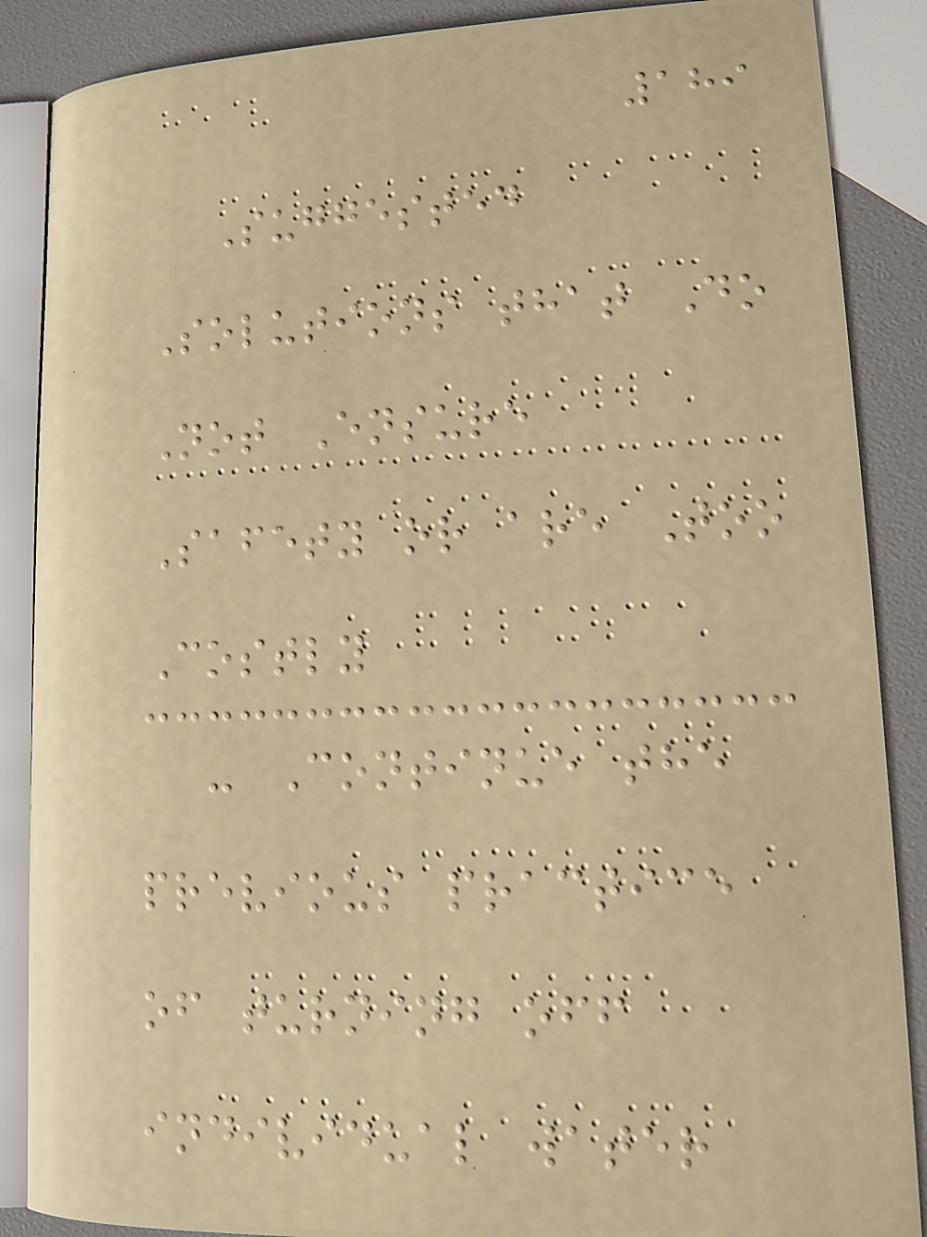189
Suggested
Solutions that Do
Not Ensure
Safety or are Too
Costly
- Continue the
previous practice
of turning off
individual water
